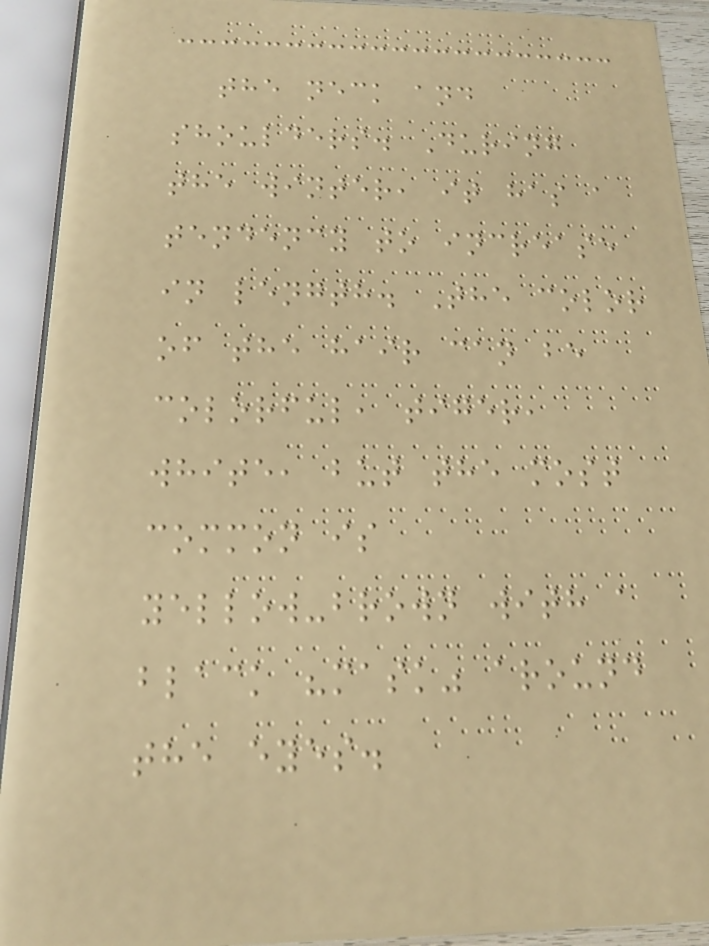the neck and
shoulders. During
the winter, it has a
tendency to increase
in length. The color
of the hair can be
colorful, tiger,
white, but the most
common is
yellow-brown with a
black "mask" around
the eyes.
